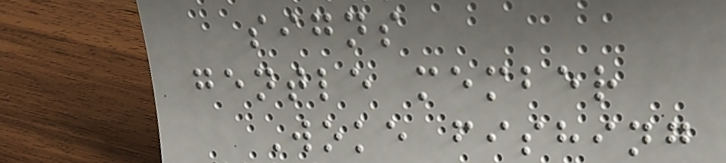signs
gentle member
Woke fishing
